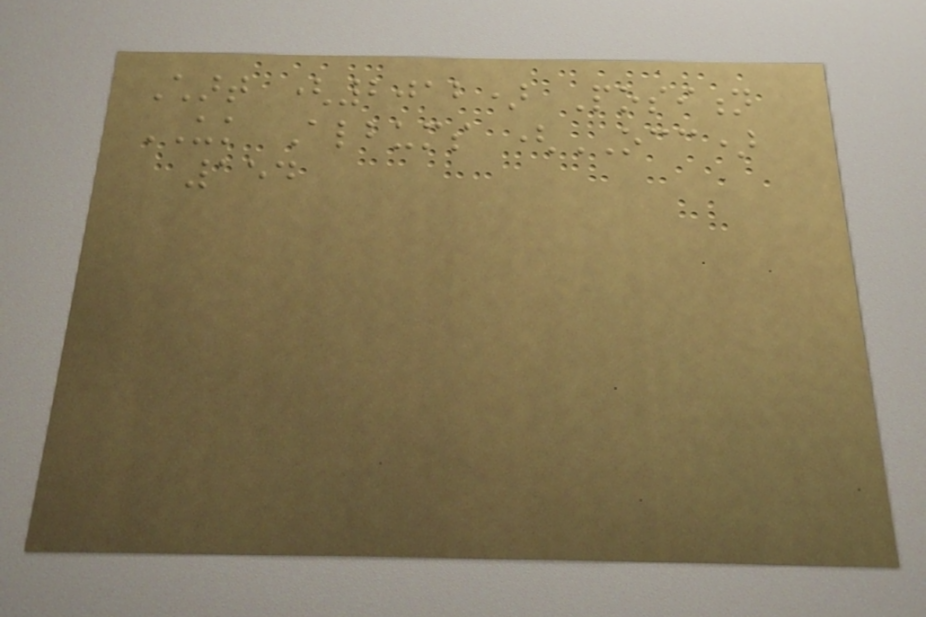Chart (2012) Position
UK Albums (OCC)
154
